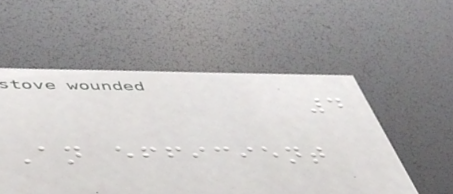4
An efficient
